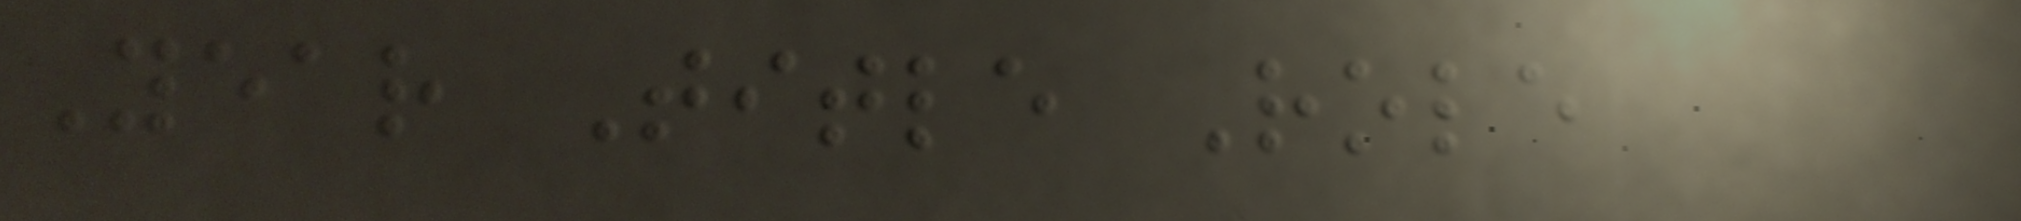Year Title Role
